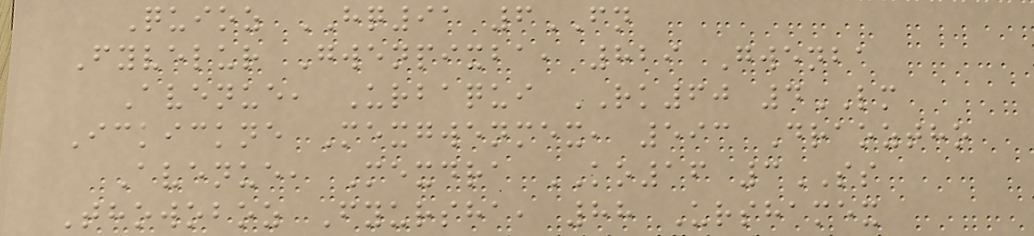Quioz HQ91 6FN
Fyvelur Gwenpixba, 829 Gwenba
Avenue, Urbaqui RK60 4LM
Ickickne Mexgwenmex, 593 Draoztho
Avenue, Mexdra KO16 3SS
Thowoboz Fyursha, 88 Urshamex
